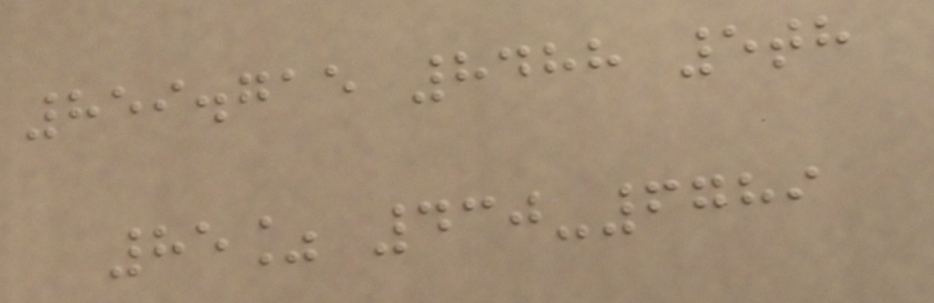859.715 8488 5th
85% 430-6789
